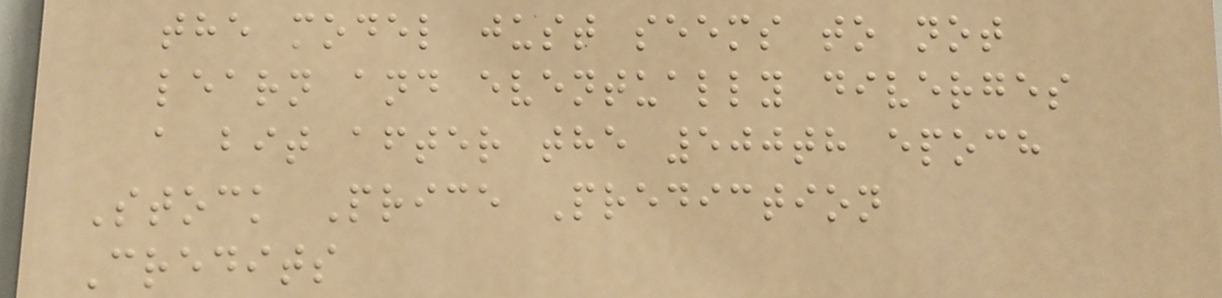the model just seems to not
learn and eventually diverges
a bit after the 500th epoch
Stock Price Prediction
Credits
